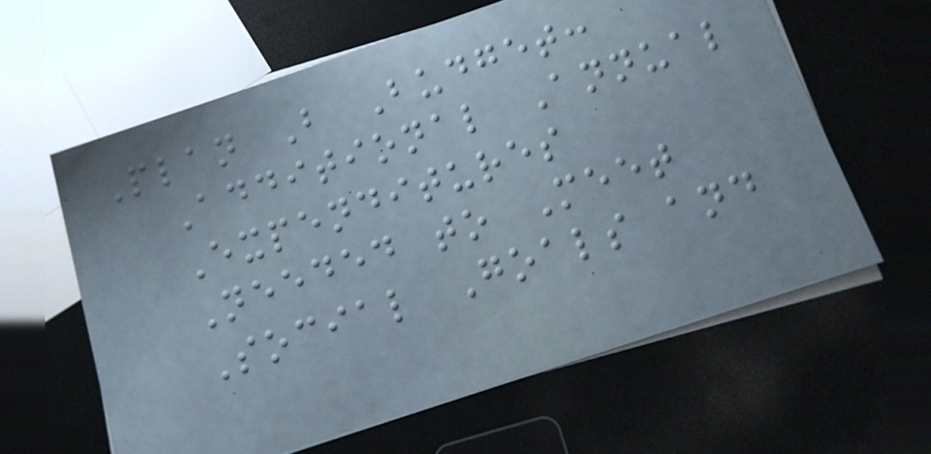Plan B Budget:
Additional Annual
Expenditures
Needed to Meet
Social Goals and
